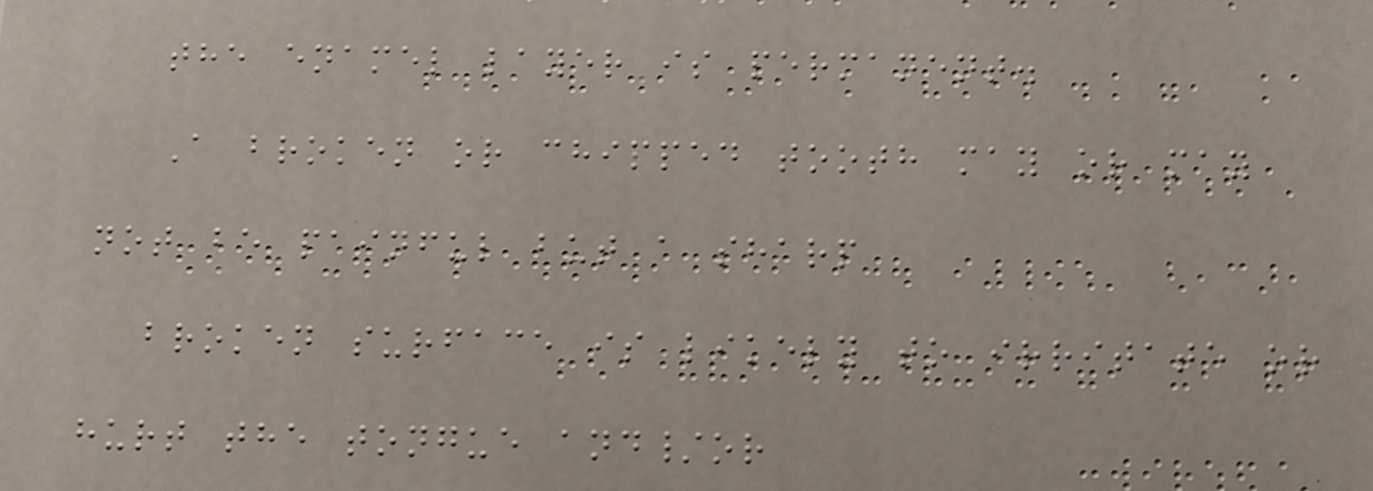the enamel layer is permanent.
A broken or chipped tooth may or may
not be painful but a sharp
broken surface is likely to irritate or
hurt the tongue and/or
